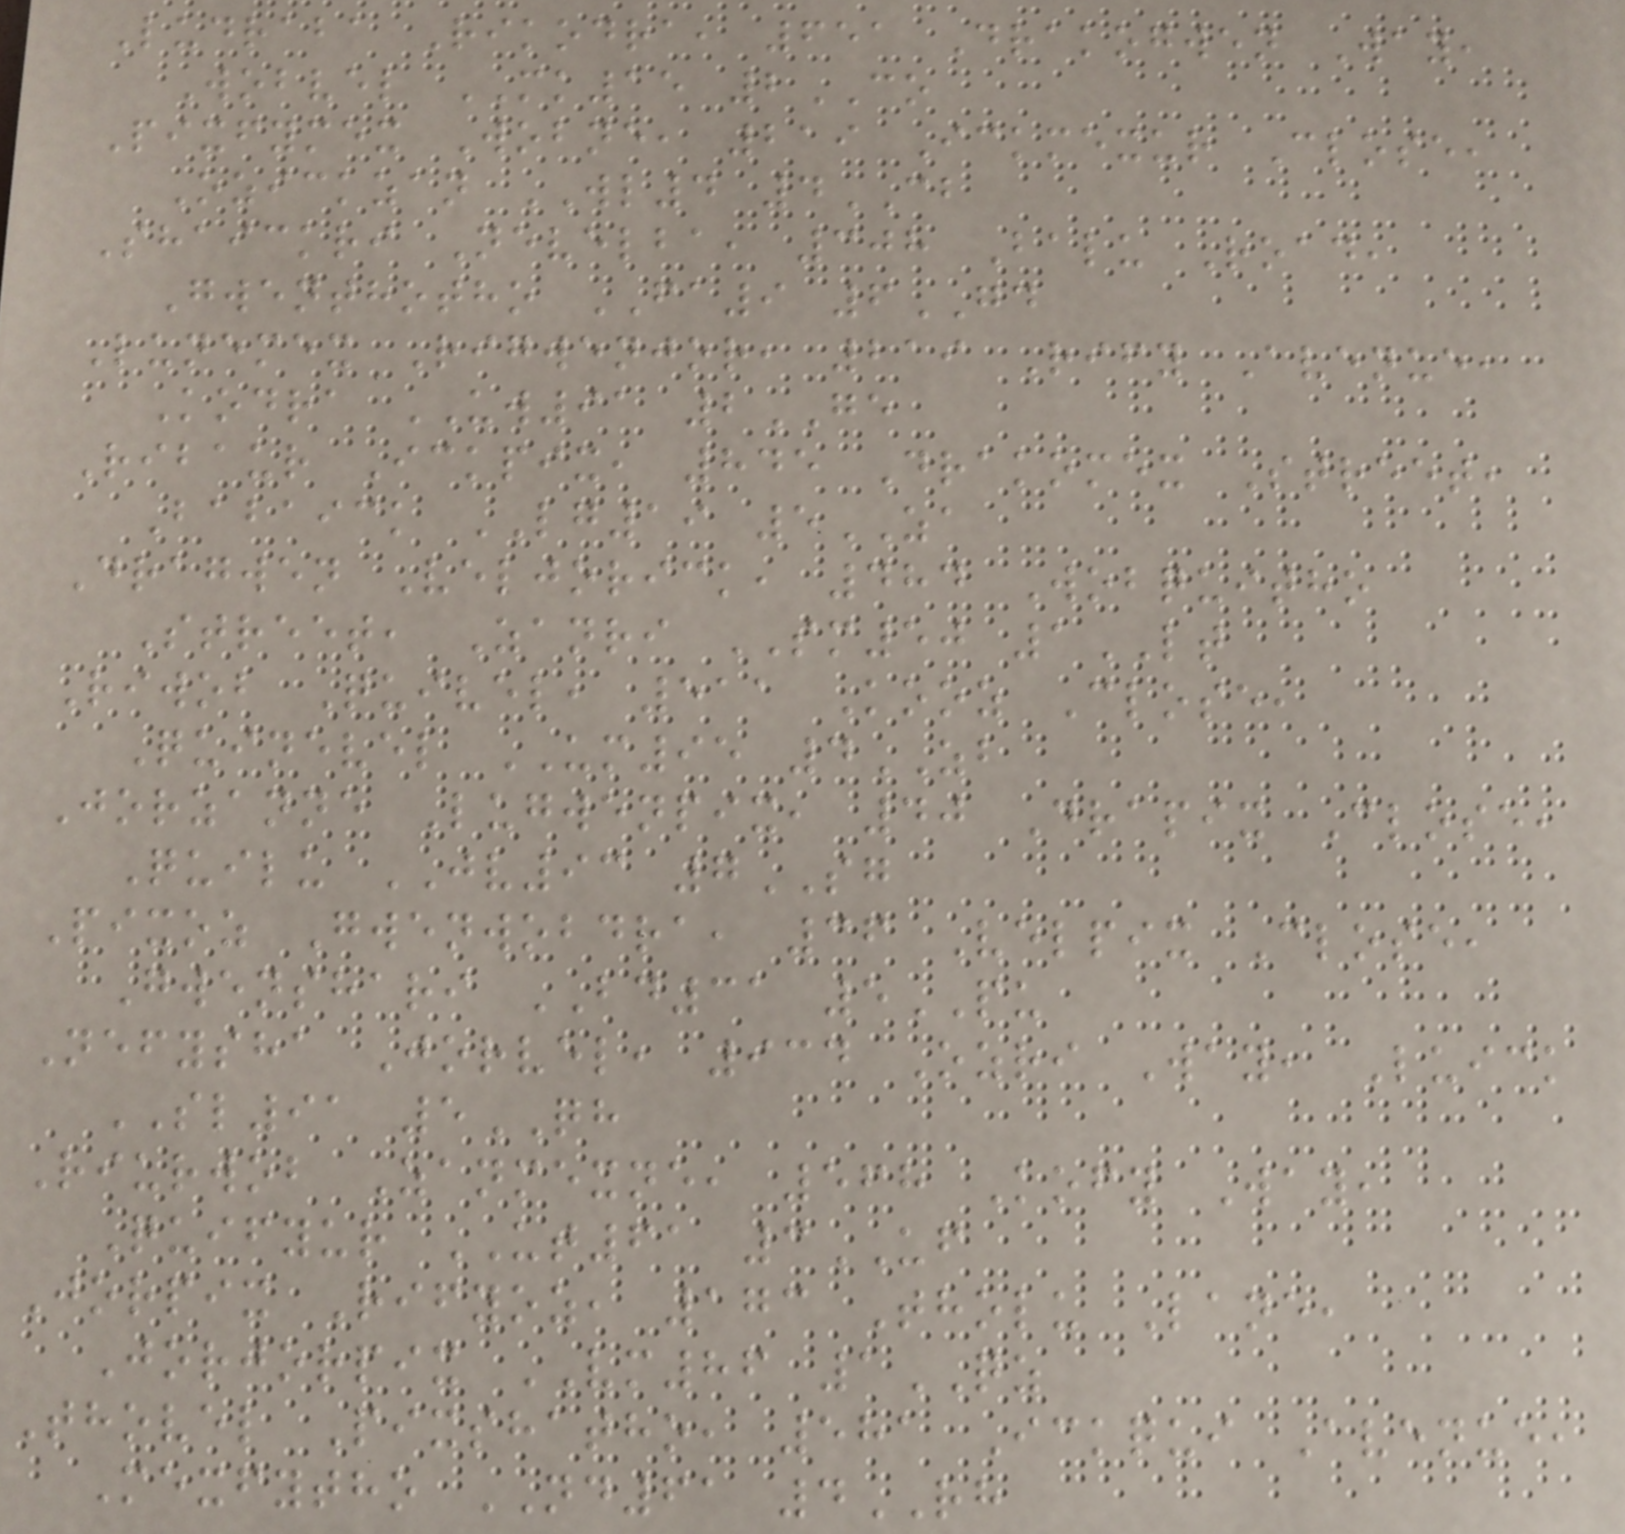Ludraba Rikodra, 651 Drakogwen Way,
Wobvel MK15 2CO
Pixfymex Wobne, 219 Ickmexur Close,
Ozickzan WL4 4CB
Shaickri Nevelba, 308 Balu Road,
Gwenthotho FA9 6GD
Lunemex Rigwenjor, 219 Rify Avenue,
Kodra UW91 2GE
Ribaur Ickpix, 845 Drakomex Street,
Babaick LG19 5ZA
Dragwen Veljorick, 484 Wobquitho
Street, Zanri SM50 1LT
Riwob Quivel, 511 Kooz Close,
Quinevel UM95 4ZB
Jorzanne Lugwenpix, 40 Drapix Close,
Quilu JV93 7SG
Pixoz Gwenwobdra, 36 Velpix Close,
Gwenshari BD31 5PU
Nefysha Jorvel, 934 Ozri Way, Luick
SL91 5QH
Riurwob Zanmexne, 568 Kofy Way,
Quifyur UT61 3UF
Jorpix Rifyoz, 173 Tholu Lane,
Jorjorpix VM86 1QZ
Thovel Pixshatho, 581 Ickqui Avenue,
Mexfytho ND61 4RH
